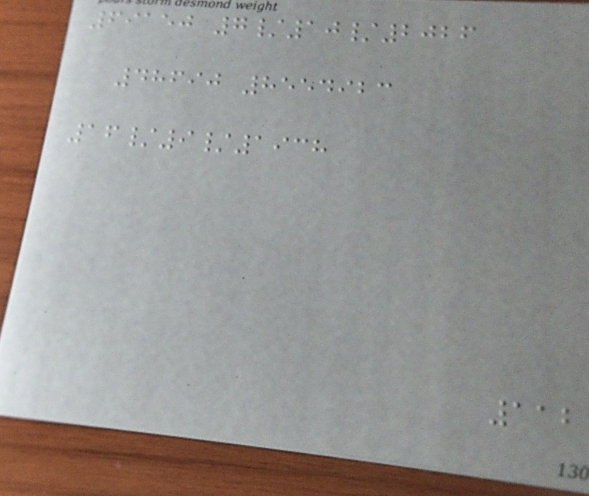69150 7/10/2026
48690 8554923
16/9/1938
112
